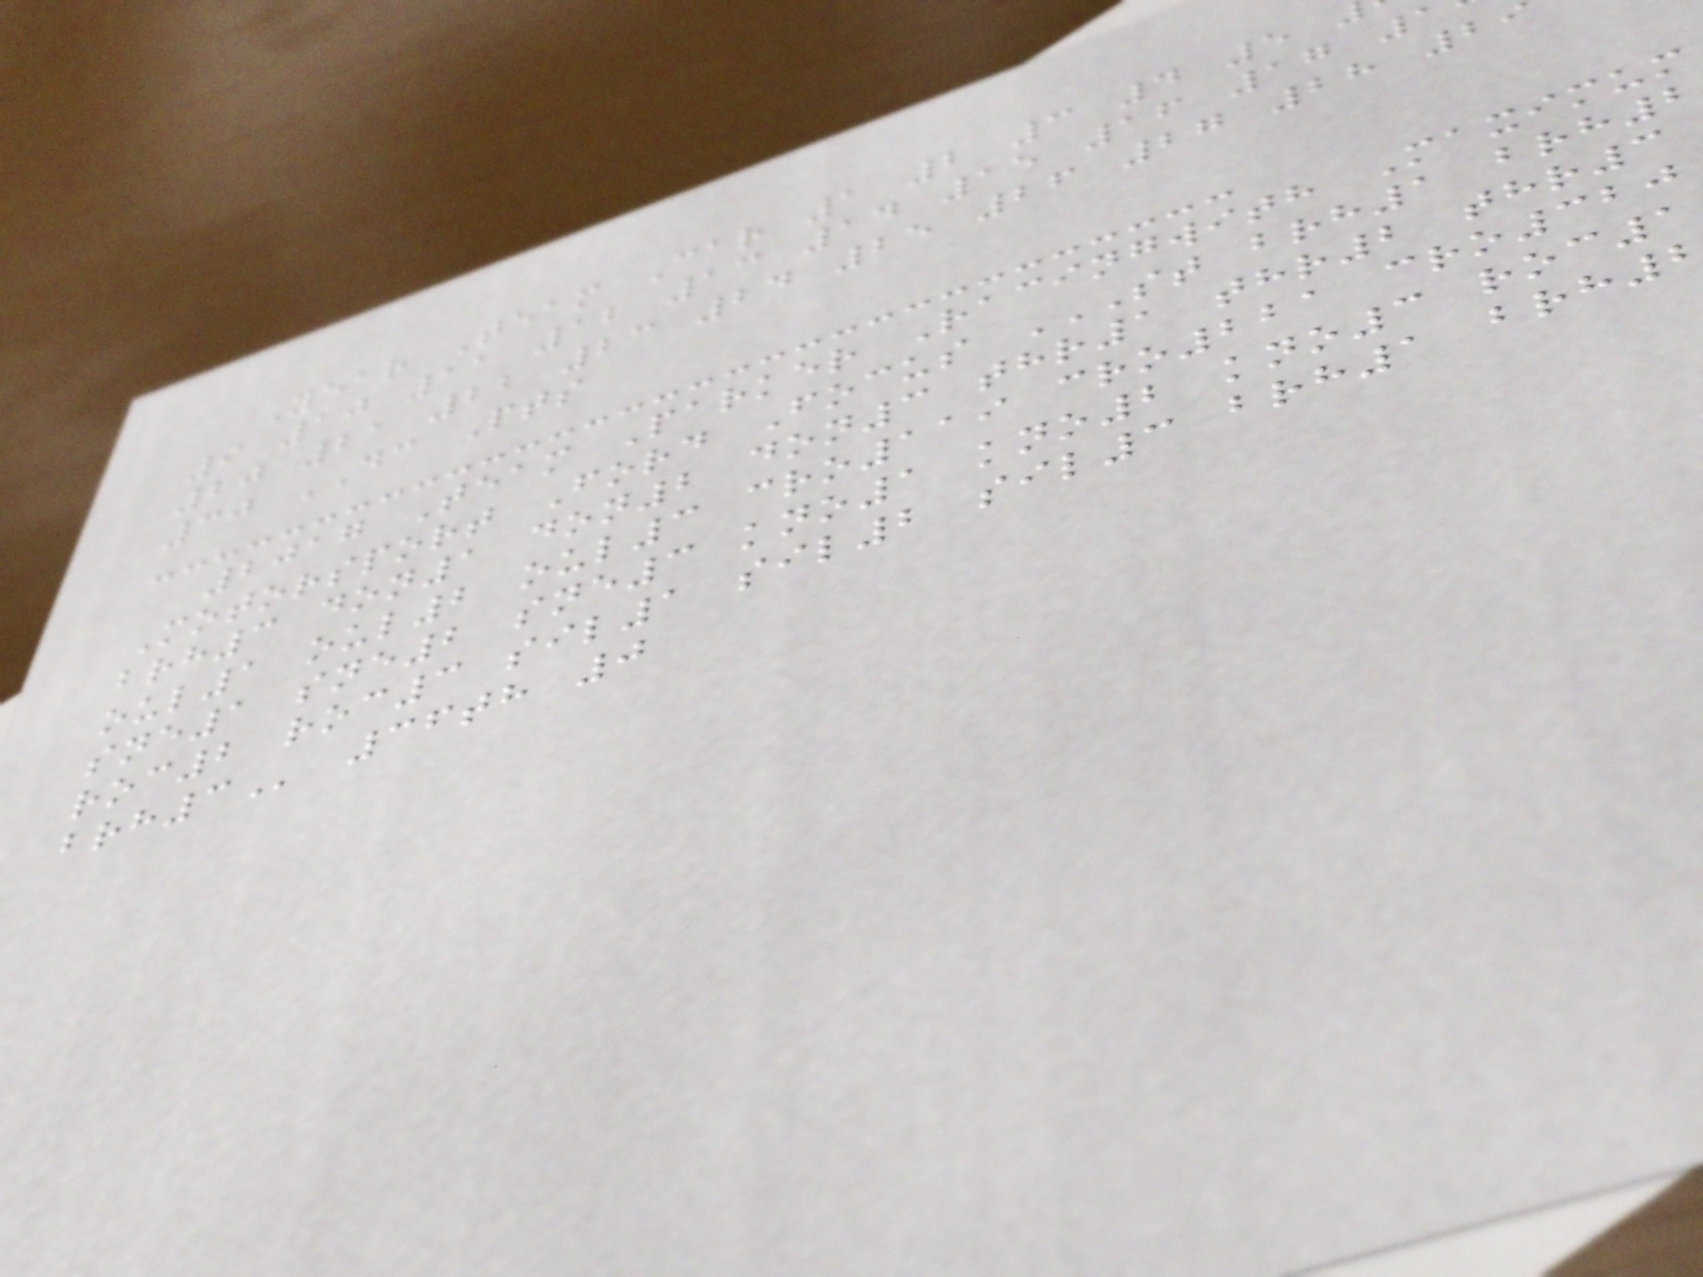Year Team Car 1 2 3 4 5
9 10 11 12 13 14 15 16 17
20 21 22 23 24 25 26 27 28 2
30 DC Pts
2017 Team Parker Racingwith Maximum
Motorsport Ford Focus ST BRH1 BRH2
brh3 don1 don2 don3 thr1 thr2 thr3
oul1 oul2 oul3 cro119 cro221 cro320
sne1 sne2 sne3 kno1 kno2 kno3 roc1
roc2 roc3 sil1 sil2 sil3 brh1
36th 0
